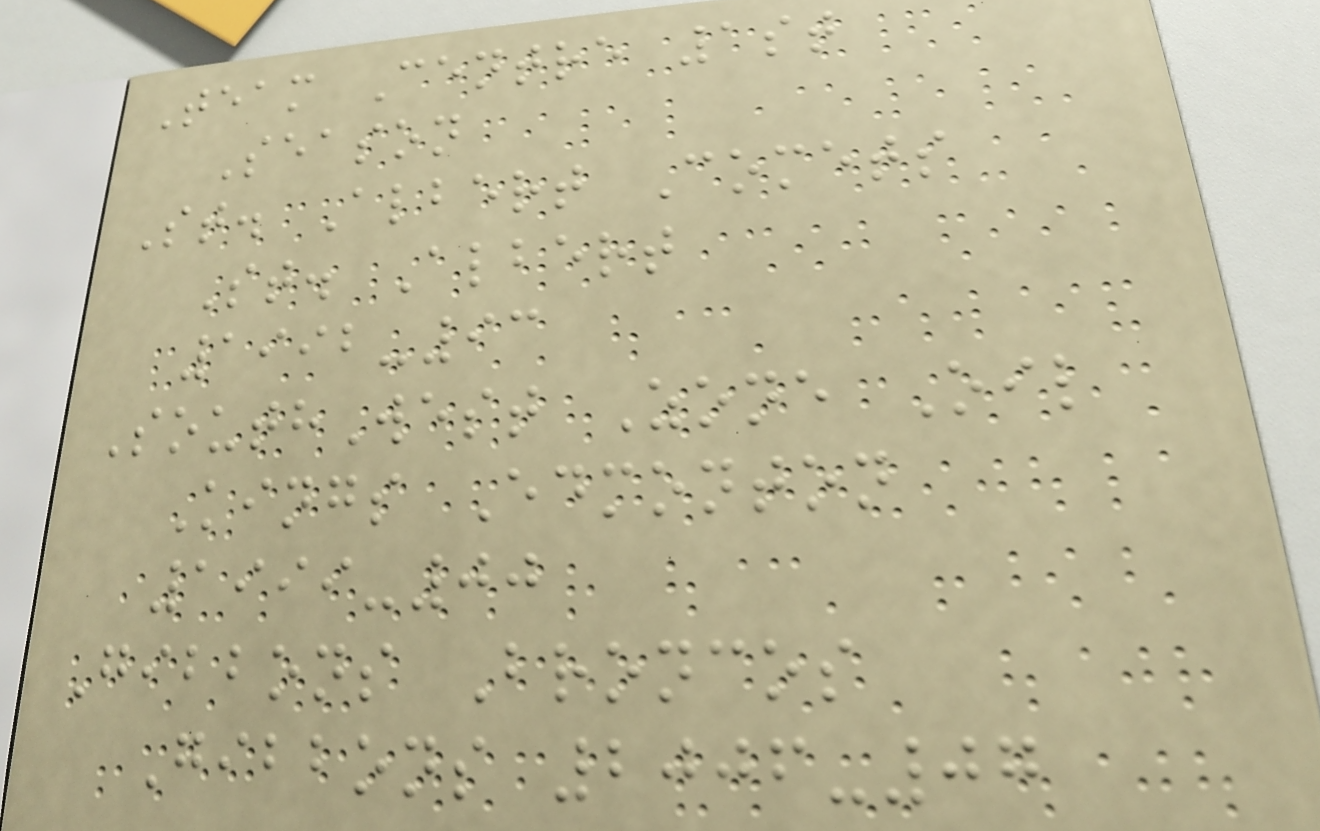Team Centre 1st
Season
St. Albert Comets
St. Albert
1992-93
SouthWest Zone Oil
Kings Edmonton
1999-00
Gibbons Broncos
Gibbons 2006-07
